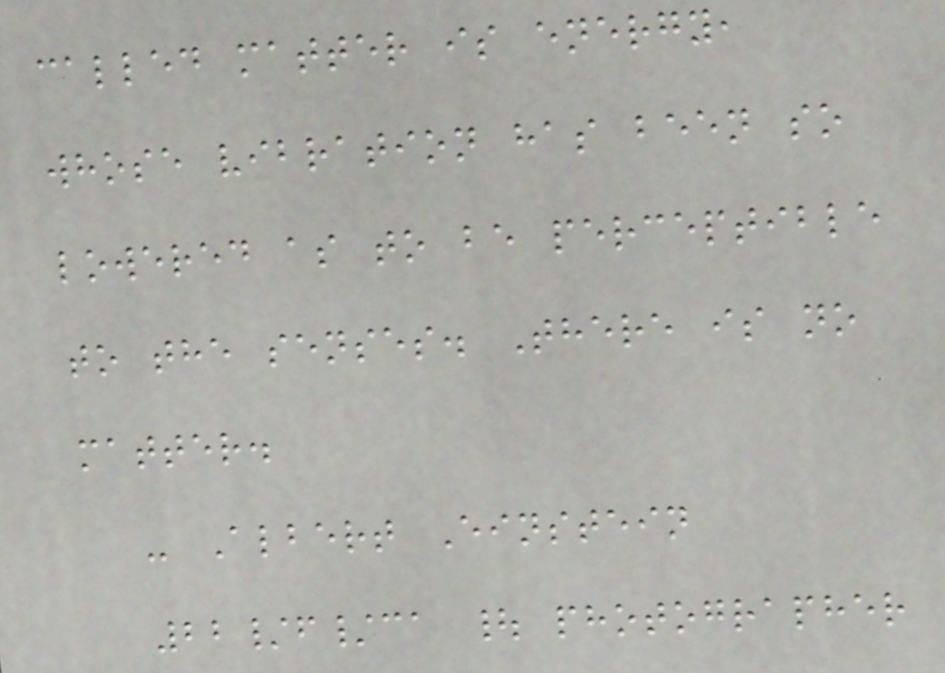called matter is energy,
whose vibration has been so
lowered as to be perceptible
to the senses. There is no
matter.
- Albert Einstein
22/f/ca | photographer
